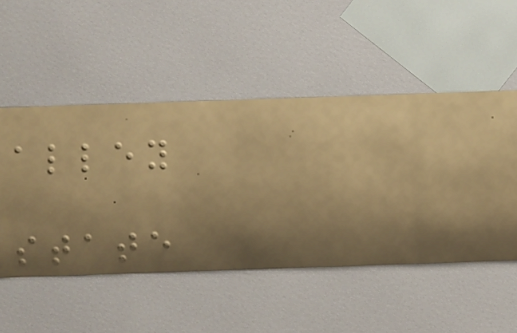alley
state
